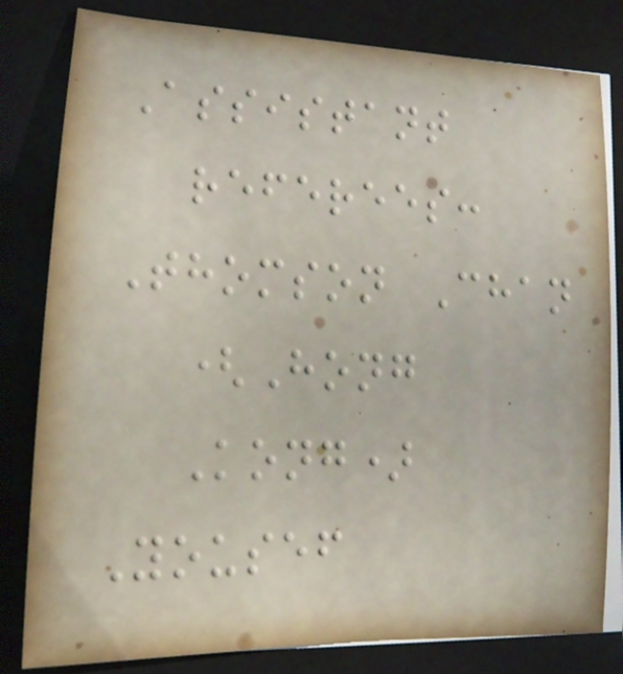Assistant
referees:
Thomson Chan
(Hong
Kong)
Yousef
